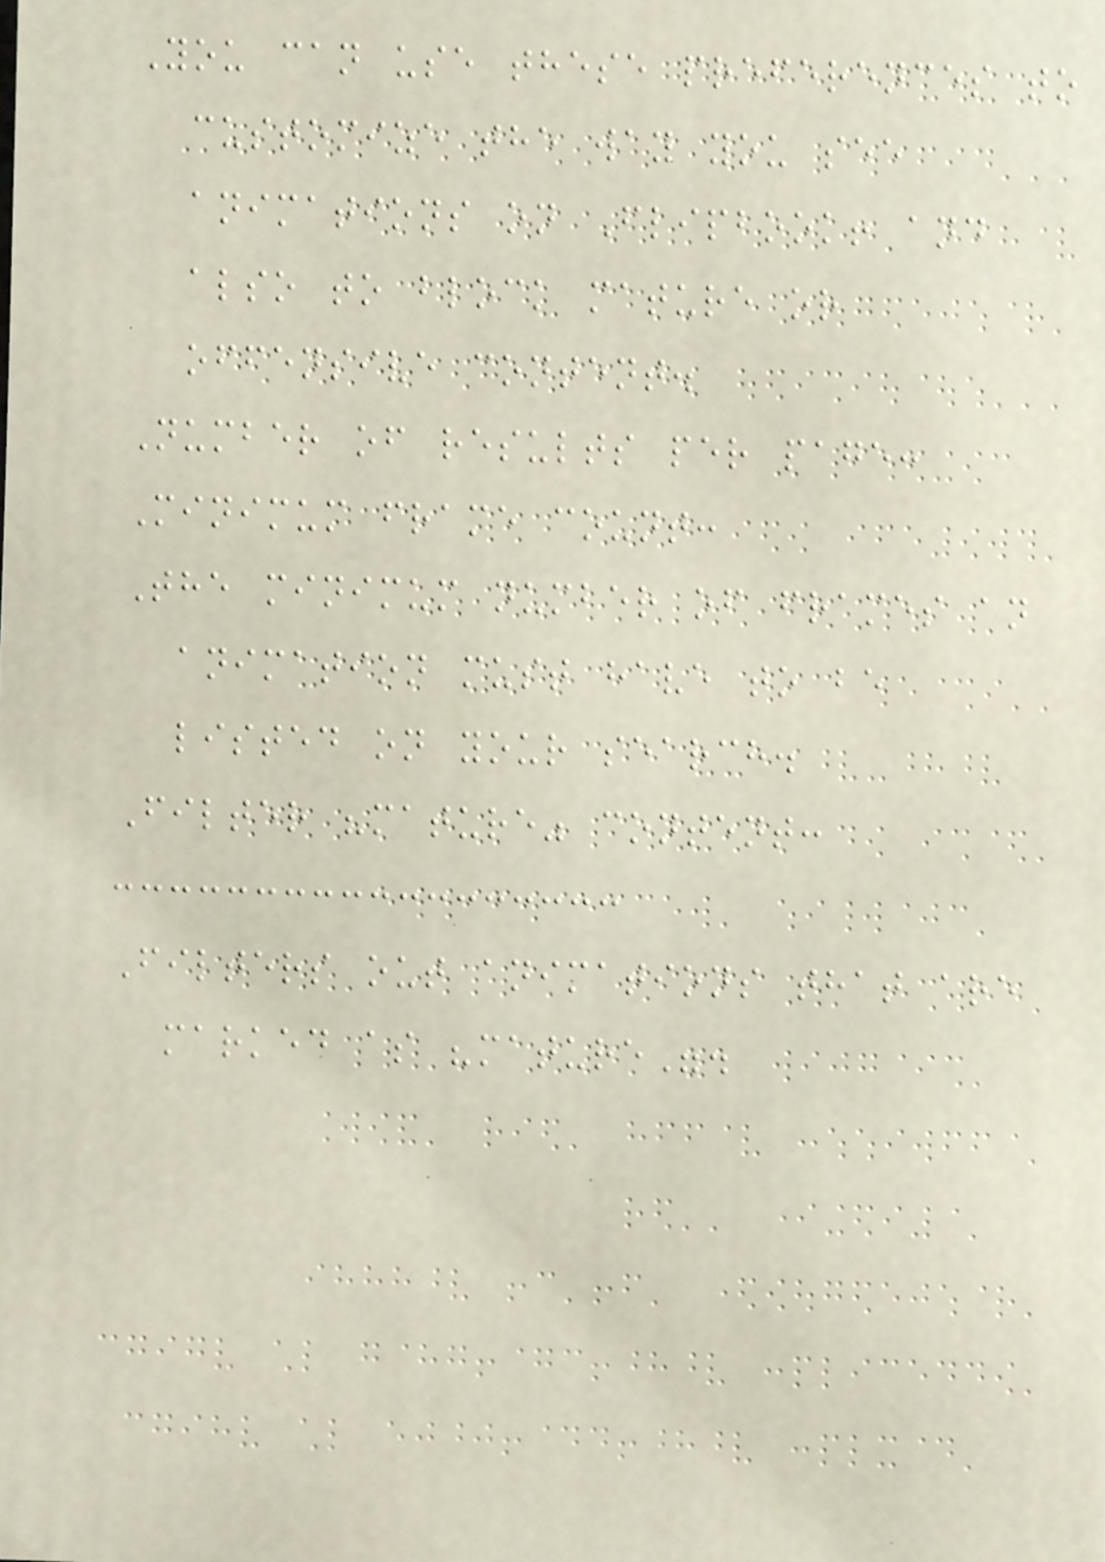You can use these preferences to
customize the way you see
animations on Flipbook! and
also to block mature or
offensive content.
Number of results per page:
Minimum frame count:
The minimum number of frames an
animation must have to be
listed on your search.
Filter "mature" content:
Filters out animations that are
marked as "mature".
